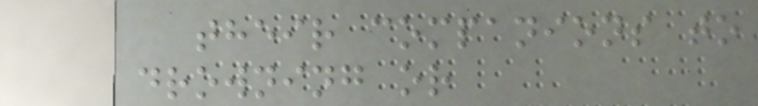their companions to
drowning or
